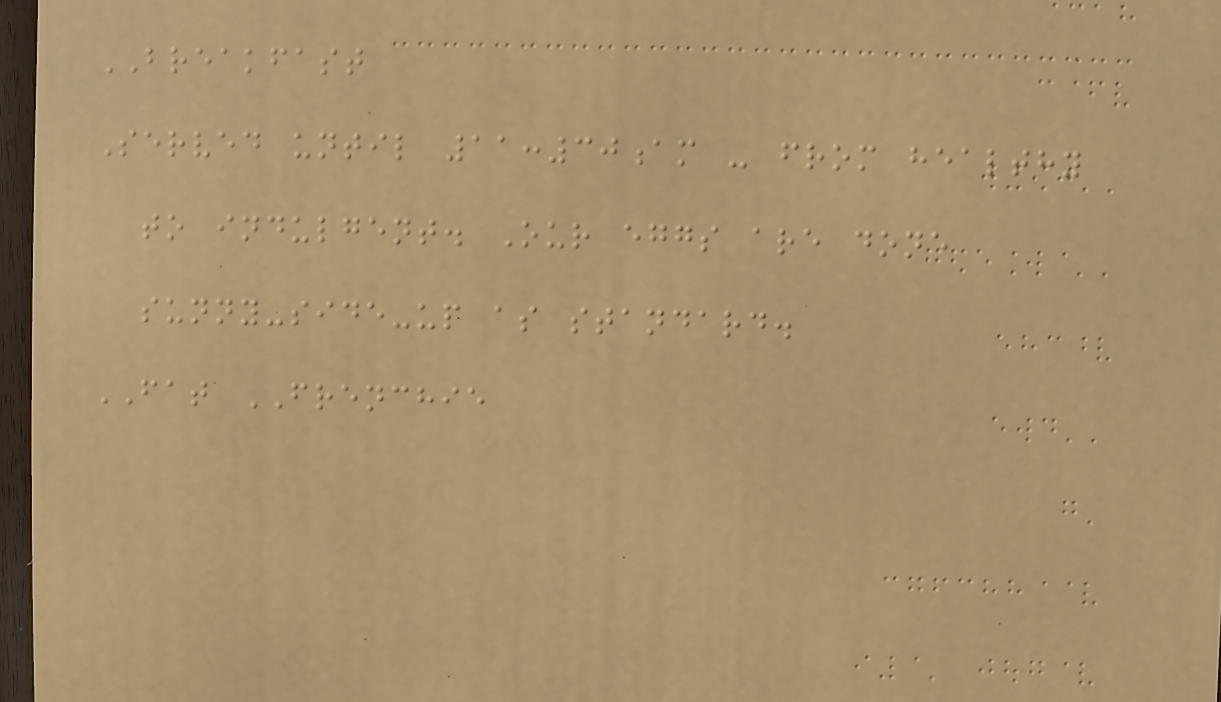BREAKFAST
Served until 11:30am - from healthy
to indulgent. Our eggs are done
sunny-side-up as standard.
FAT FRENCHIE
